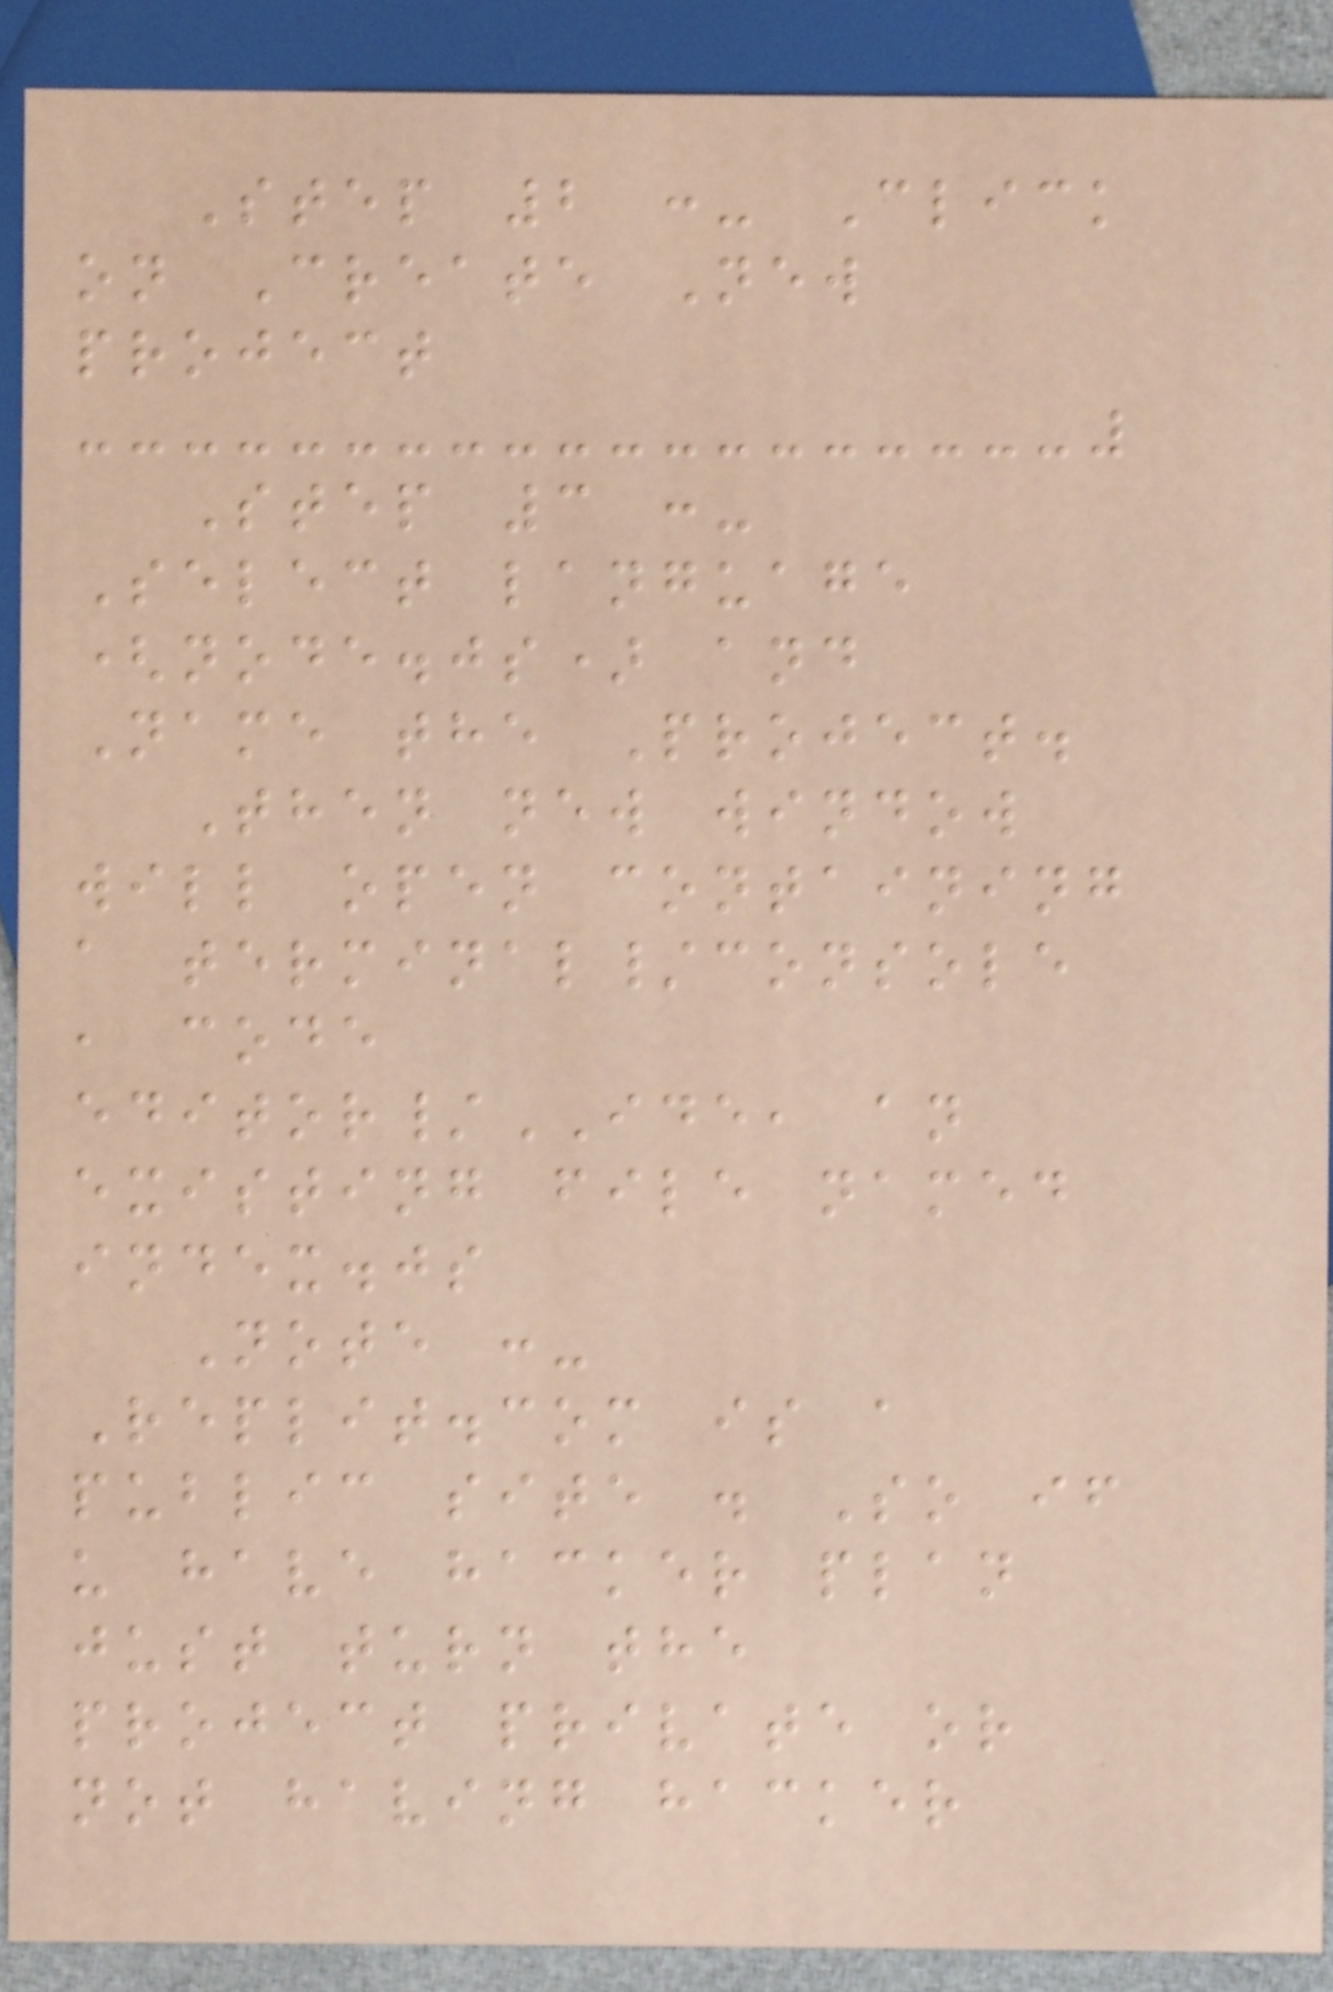Step 2 :- Click
on Create New
project
Step 3 :-
Select language
(node.js) and
Name the Project.
Then new window
will open containing
a terminal/console
, code
editor/IDE, an
existing file named
index.js
Note :-
Replit.com is a
public site . So if
u have hacker plan
just turn the
project private or
not having hacker
